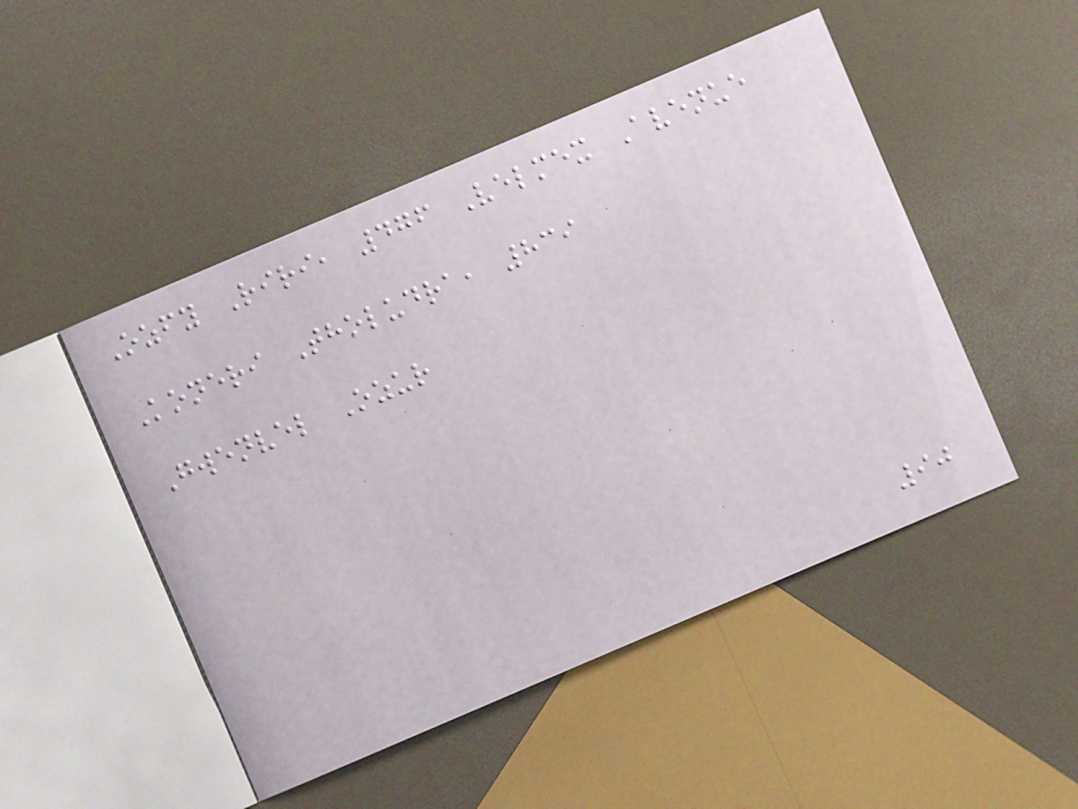Ozfy Riri, 476 Velmex Avenue
Koneri Tholudra, 839
Gwenvel Ozur
90
